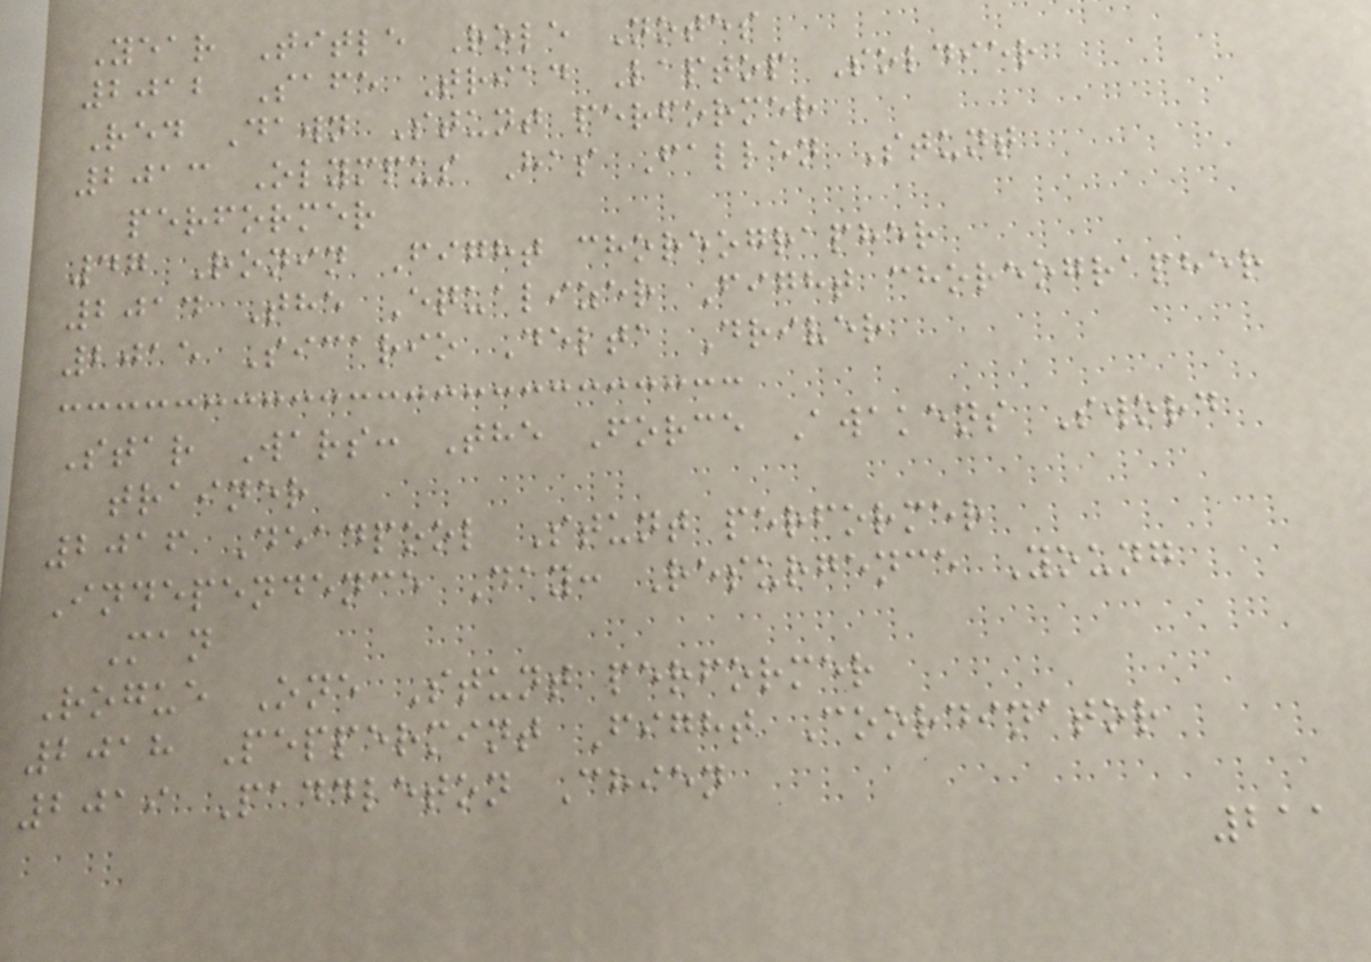Year Title Role Notes
2012 Safe Triad Laptop Soldier
Red Dawn Stunt performer
2013 Olympus Has Fallen Stunt
performer
47 Ronin Fight choreographer
2014 The Equalizer Fight choreographer
2015 Sicario Delta Driver
Star Wars: The Force Awakens Sword
trainer
2016 Deadpool Stunt performer
Independence Day: Resurgence Young
Man
Rogue One Stunt performer
2018 Peppermint Fight Coordinator
2019 Paddleton Chien
211
